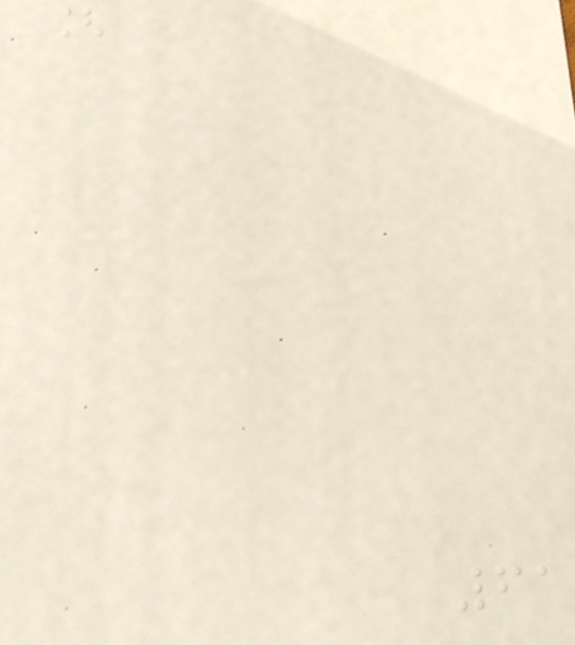[
61
